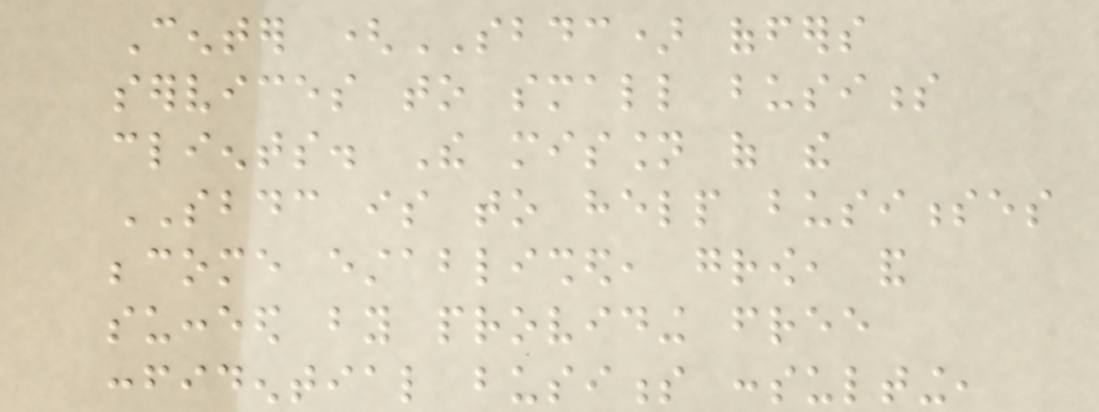Center (SBDC) offers
services to small business
clients. The mission of the
SBDC is to help businesses
become established, grow, and
succeed by providing free
confidential business consulting,
